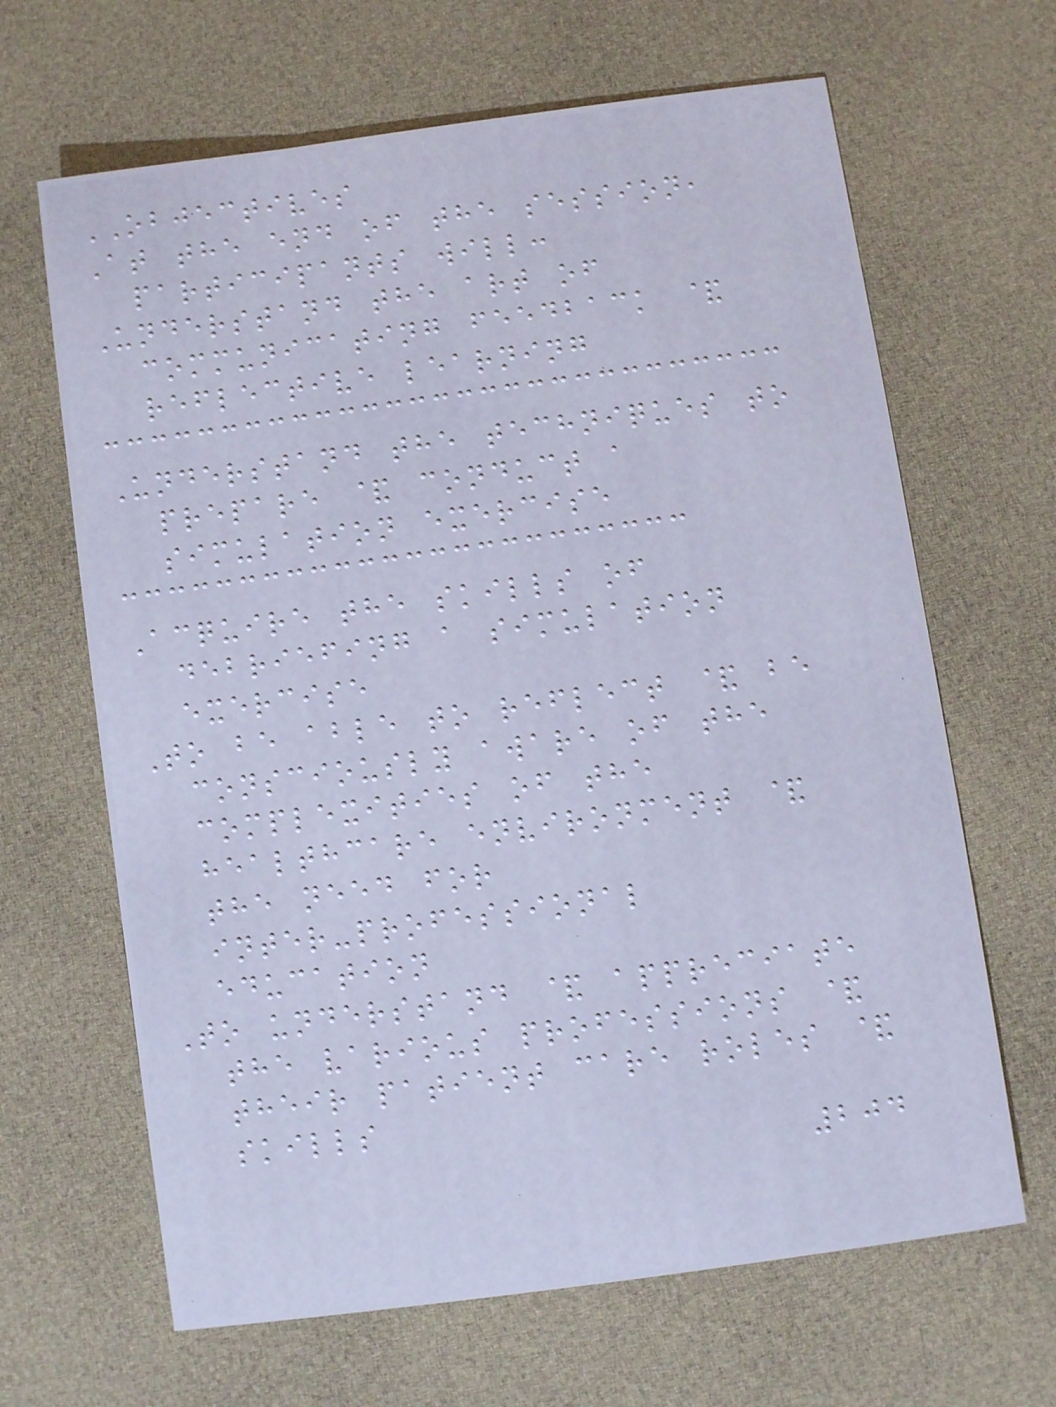OBJECTIVES
At the end of the session,
participants will:
Understand the art of
communicating feedback &
reflective learning
Understand the techniques to
prepare & conduct a
simulation exercise
Acquire the skills of
debriefing a simulation
exercise
To be able to reflect & be
consciously aware of the
complexities of the
healthcare environment &
the need for
inter-professional
education
To understand & appreciate
the various professions &
their patient care roles &
skills
204
